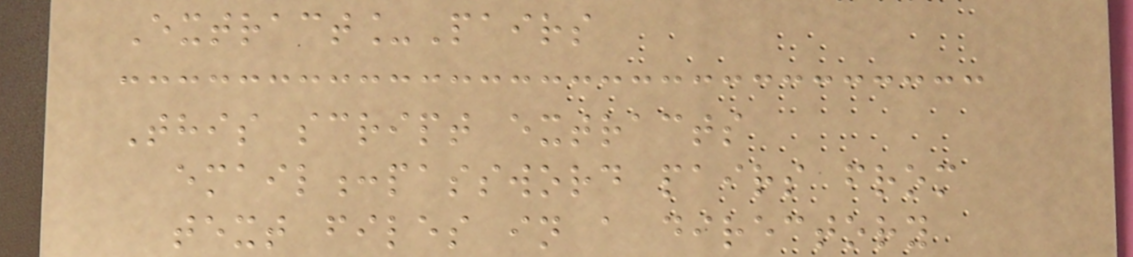Extract_Pairs
This script extracts
email:password pairs from
text files in a directory
